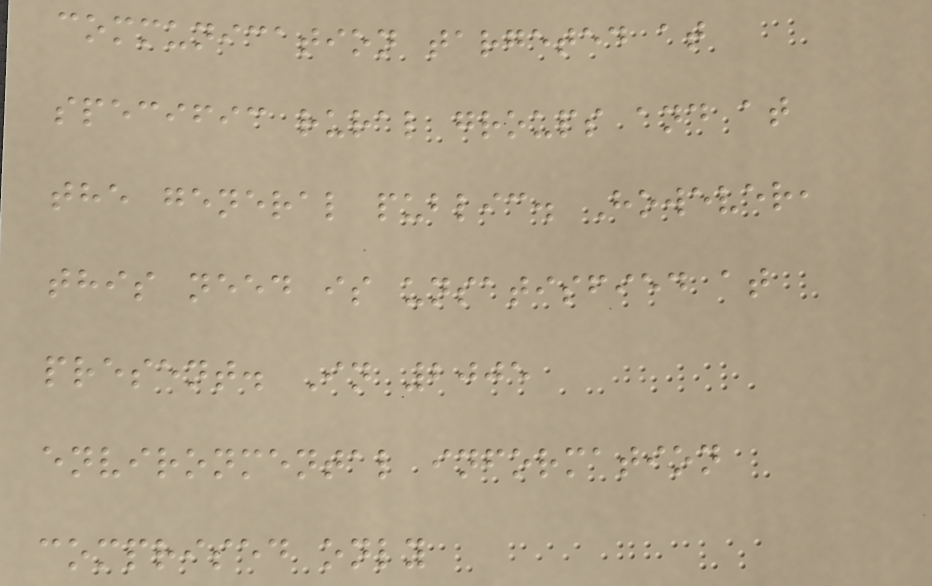communication targeted at
specific rural groups and at
the general public. However,
this need is unsatisfied at
present. In 2005
environmental information
comprised only
